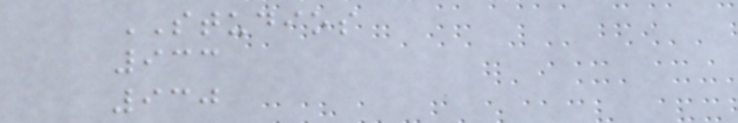STUDIOS
933
930
